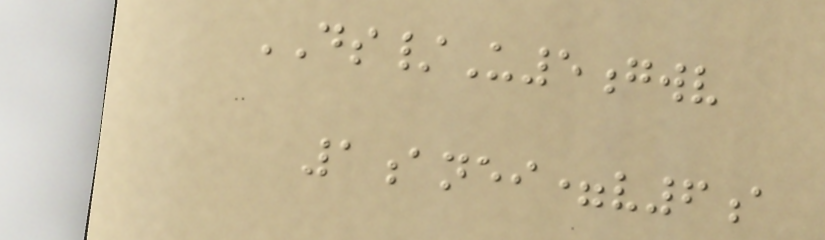DS/U5gwv
1anei=v6a
